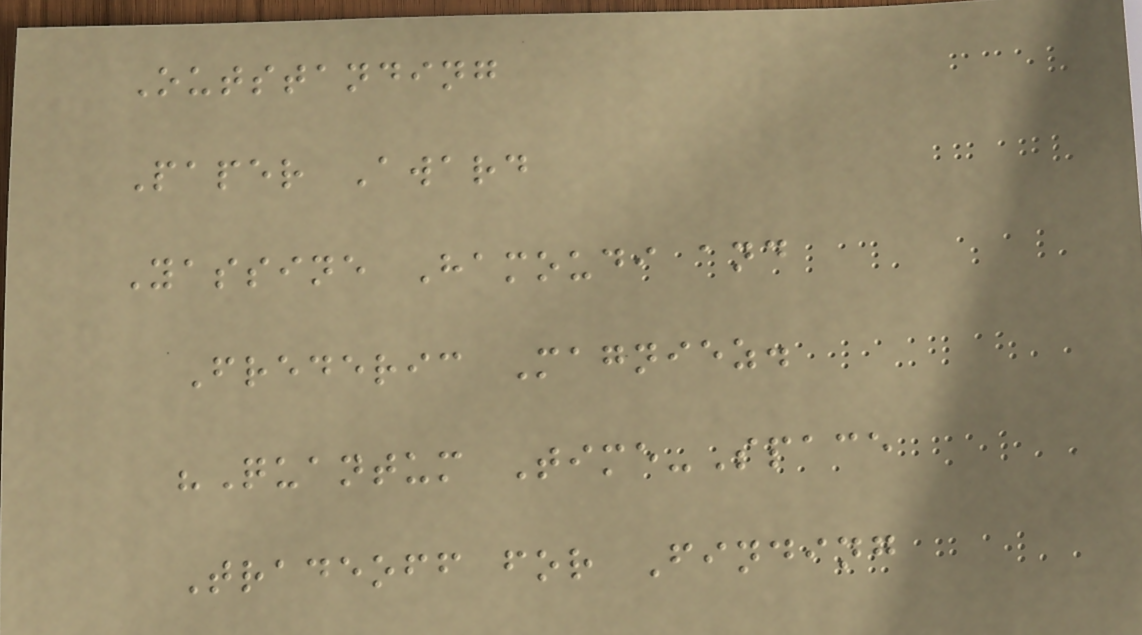Outstanding
Paper Award
Yassine Hamoudi and
Frederic Magniez.
"Quantum Time-Space
Tradeoff for Finding
